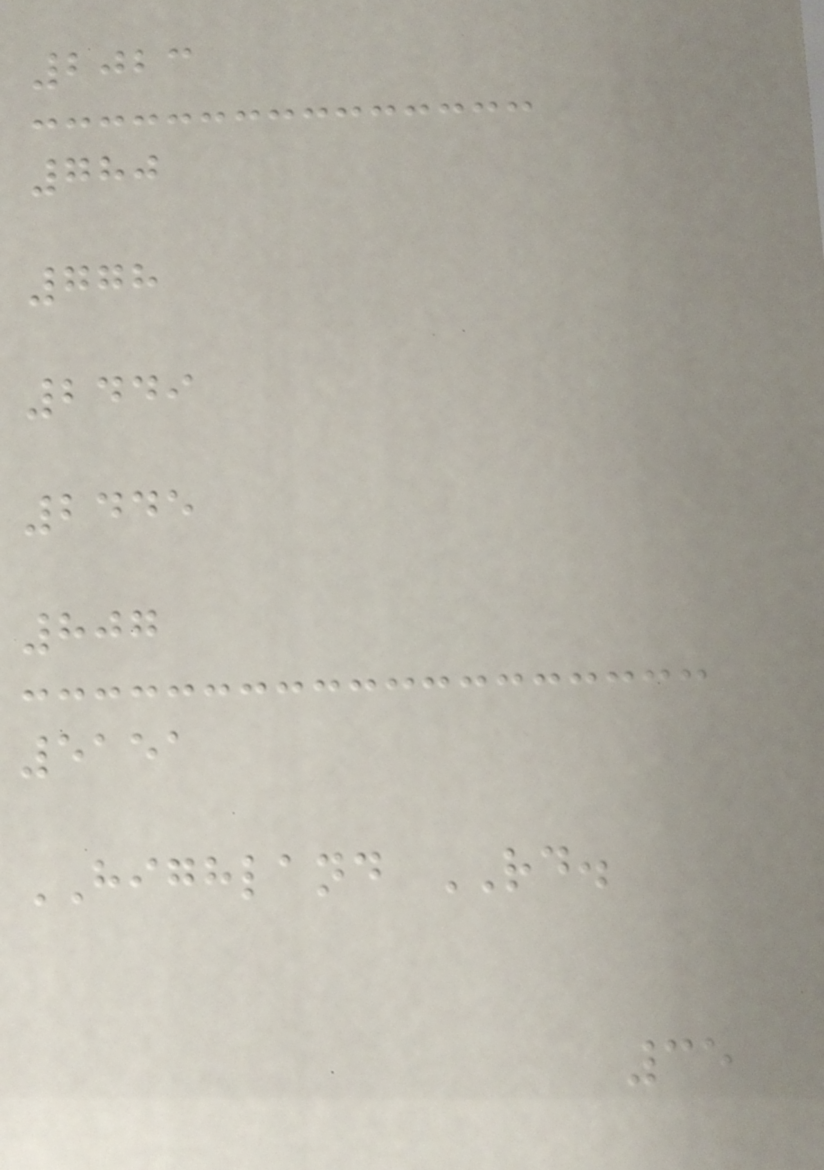2023
780
778
2449
2445
807
5151
HIGHLAND RD.
35
